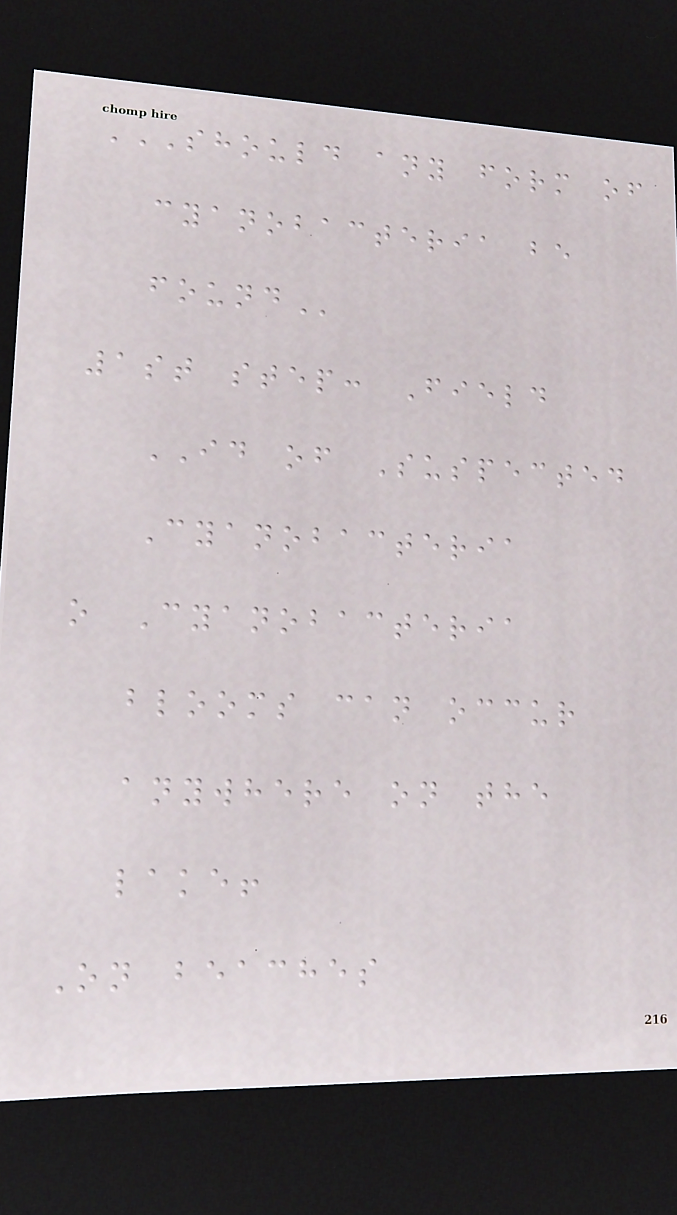SHOULD ANY FORM OF
CYANOBACTERIA BE
FOUND
1st step: Field
ID of Suspected
Cyanobacteria
o Cyanobacteria
blooms can occur
anywhere on the
lake!
On beaches
